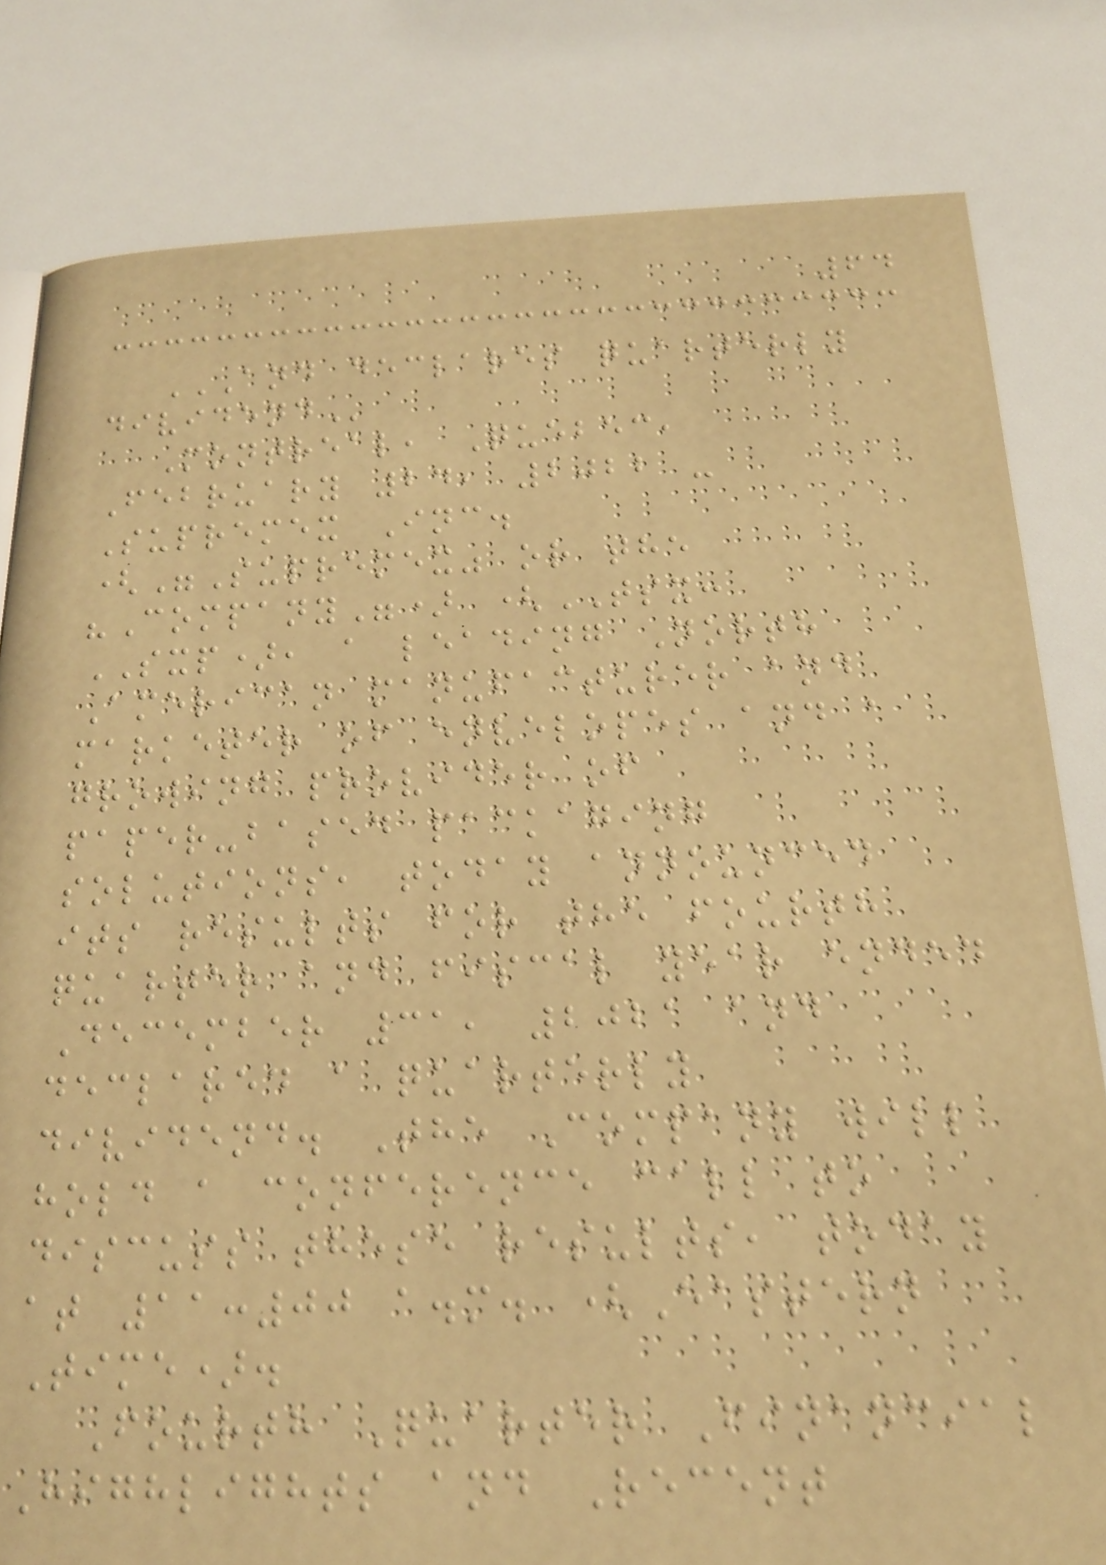64
AND DECLARES QUARTERLY
DIVIDEND
Montreal, Quebec,
February 24, 2022 -
Supremex Inc.
("Supremex" or the
"Company") (TSX:
SXP), a leading North
American manufacturer and
marketer of envelopes and a
growing provider of
paper-based packaging
solutions, today announced
its results for the fourth
quarter and fiscal year ended
December 31, 2021 and
declared a quarterly
dividend. The Company will
hold a conference call to
discuss these results, today
at 11:00 a.m. (Eastern
Time).
Fourth Quarter Financial
Highlights and Recent
